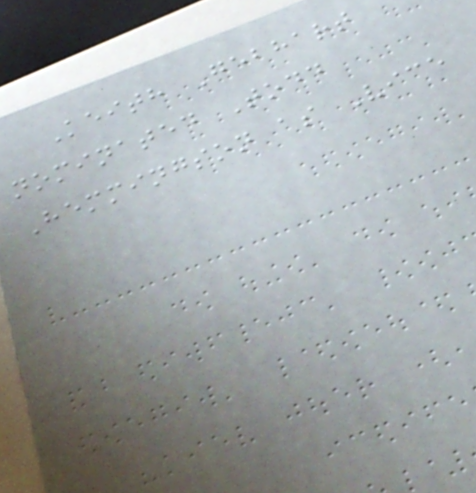Keith Gebhart
nominated Todd
Hemmingson as Vice
